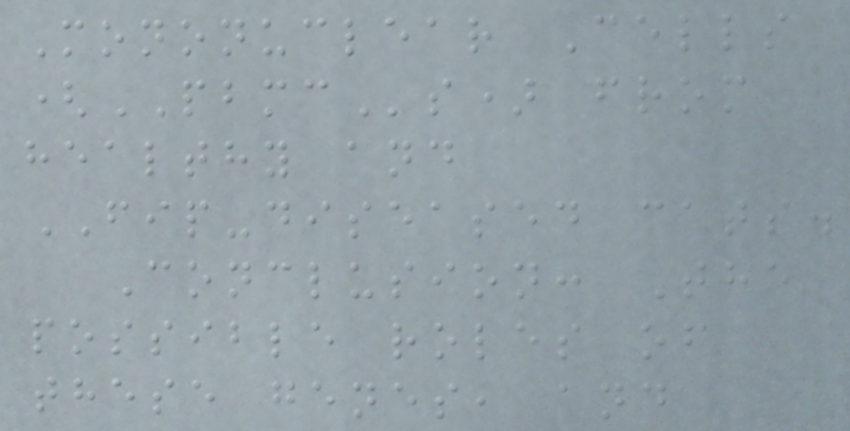Mononuclear Cells
(PBMCs) from
healthy and
FIP-diseased cats.
Conclusion: The
possible roles of
these genes, and
